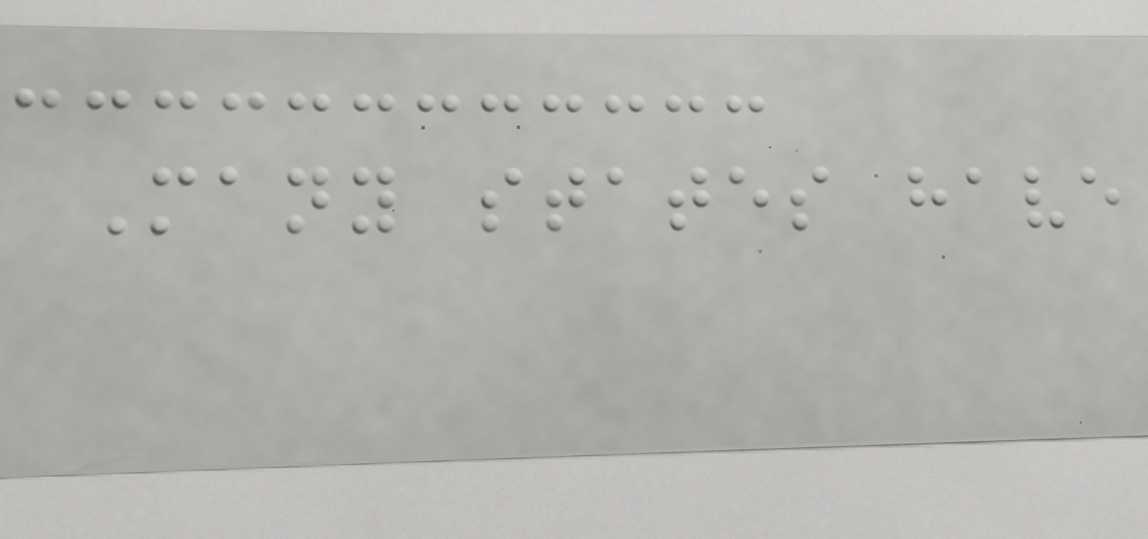Many states have
